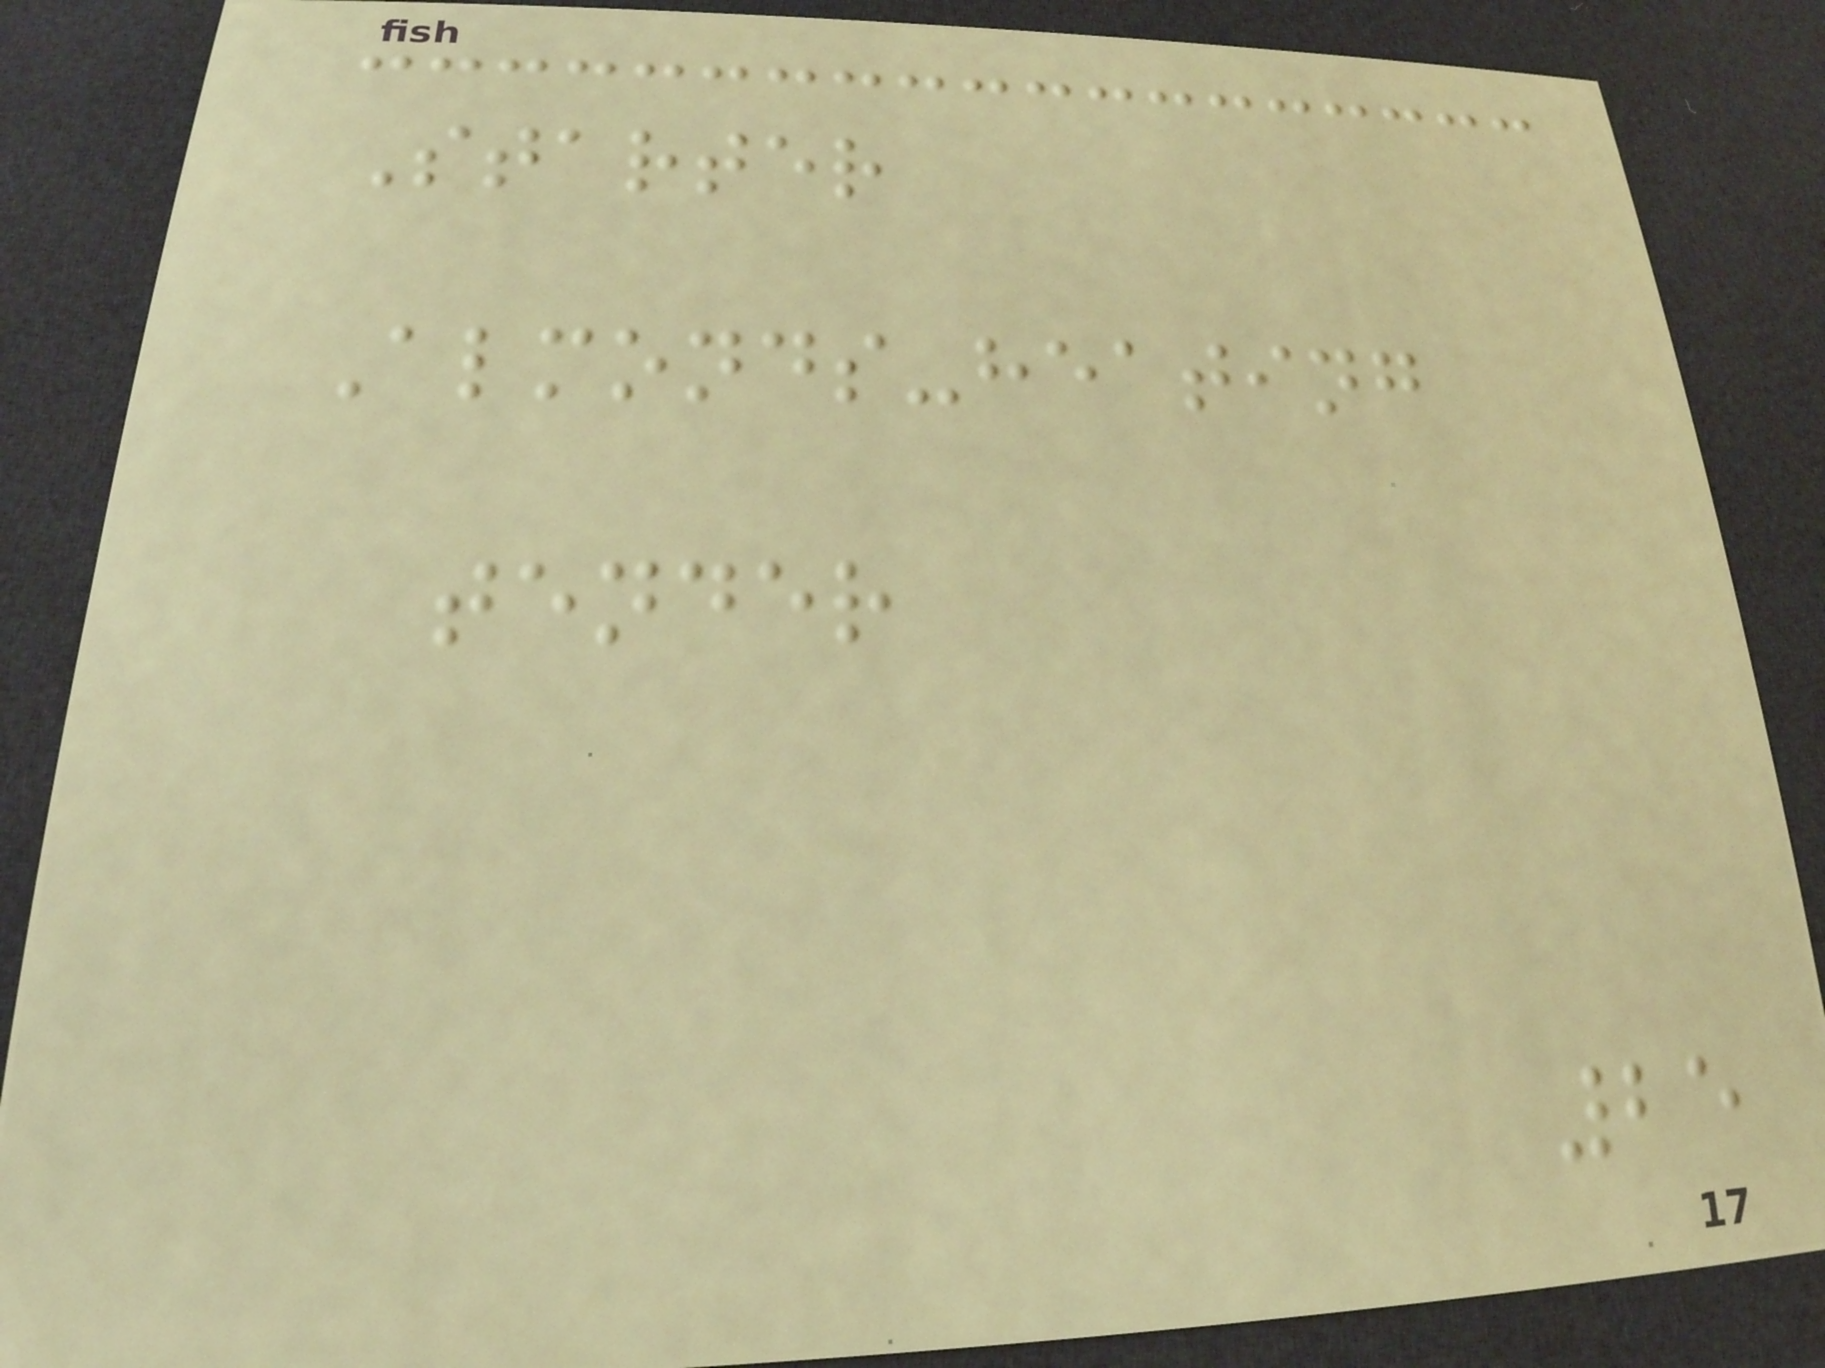Starter
Almonds-heating
tender
25
